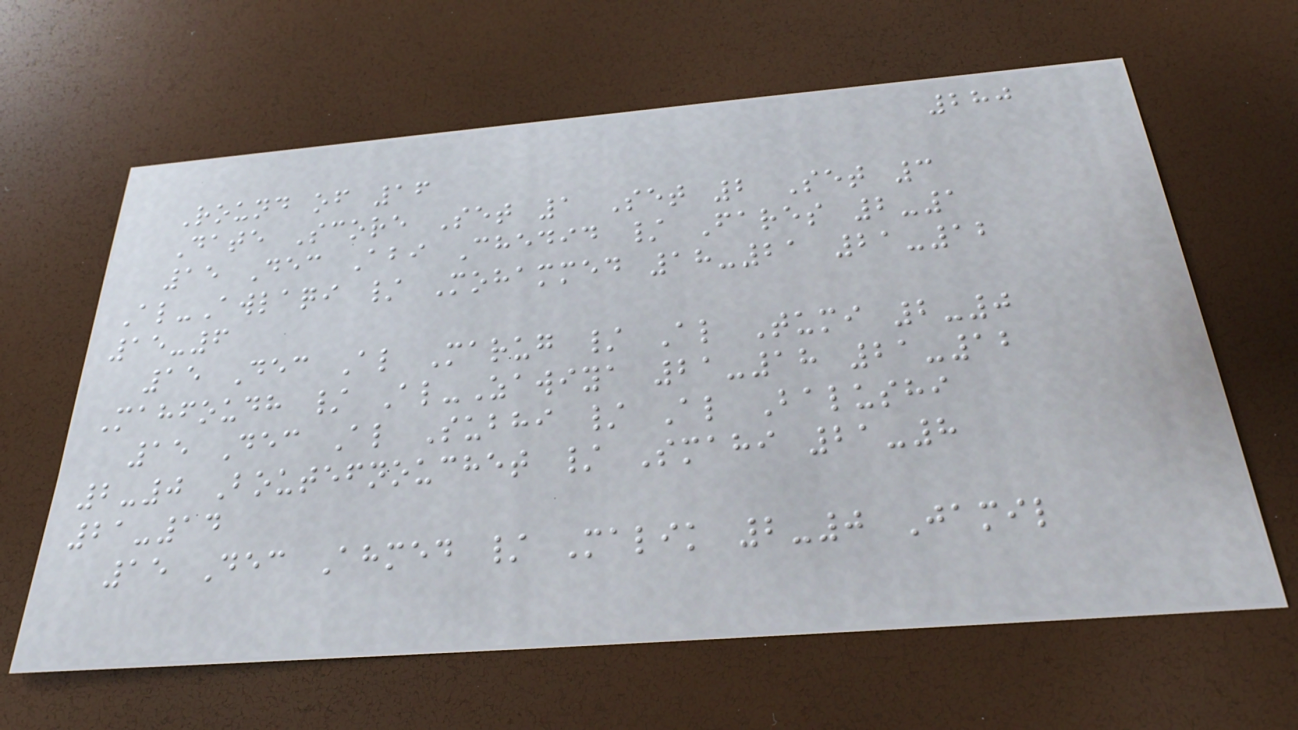280
Round of 16
Date Score Set 1 Set 2 Set 3
15 Dec Abi Chedid / Fares 2-1
Al-Awlaqi / Mohammed 18-21 21-12
15-6
15 Dec Al Marug / Al Tumi 2-0
Mahfoudh / Al-Zawiya 21-18 21-12
15 Dec Al Subhi / Al Balushi
2-0 Boutefnouchet / Smahi 21-8
21-14
15 Dec Ahmed / Malik 2-0 Jamil
